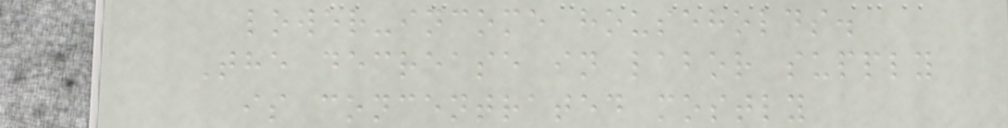lower-income households.
The decrease in labor supply
is concentrated mostly
